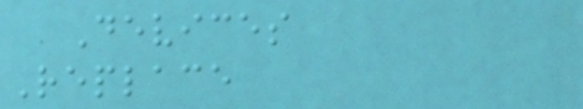Devices
Replace
